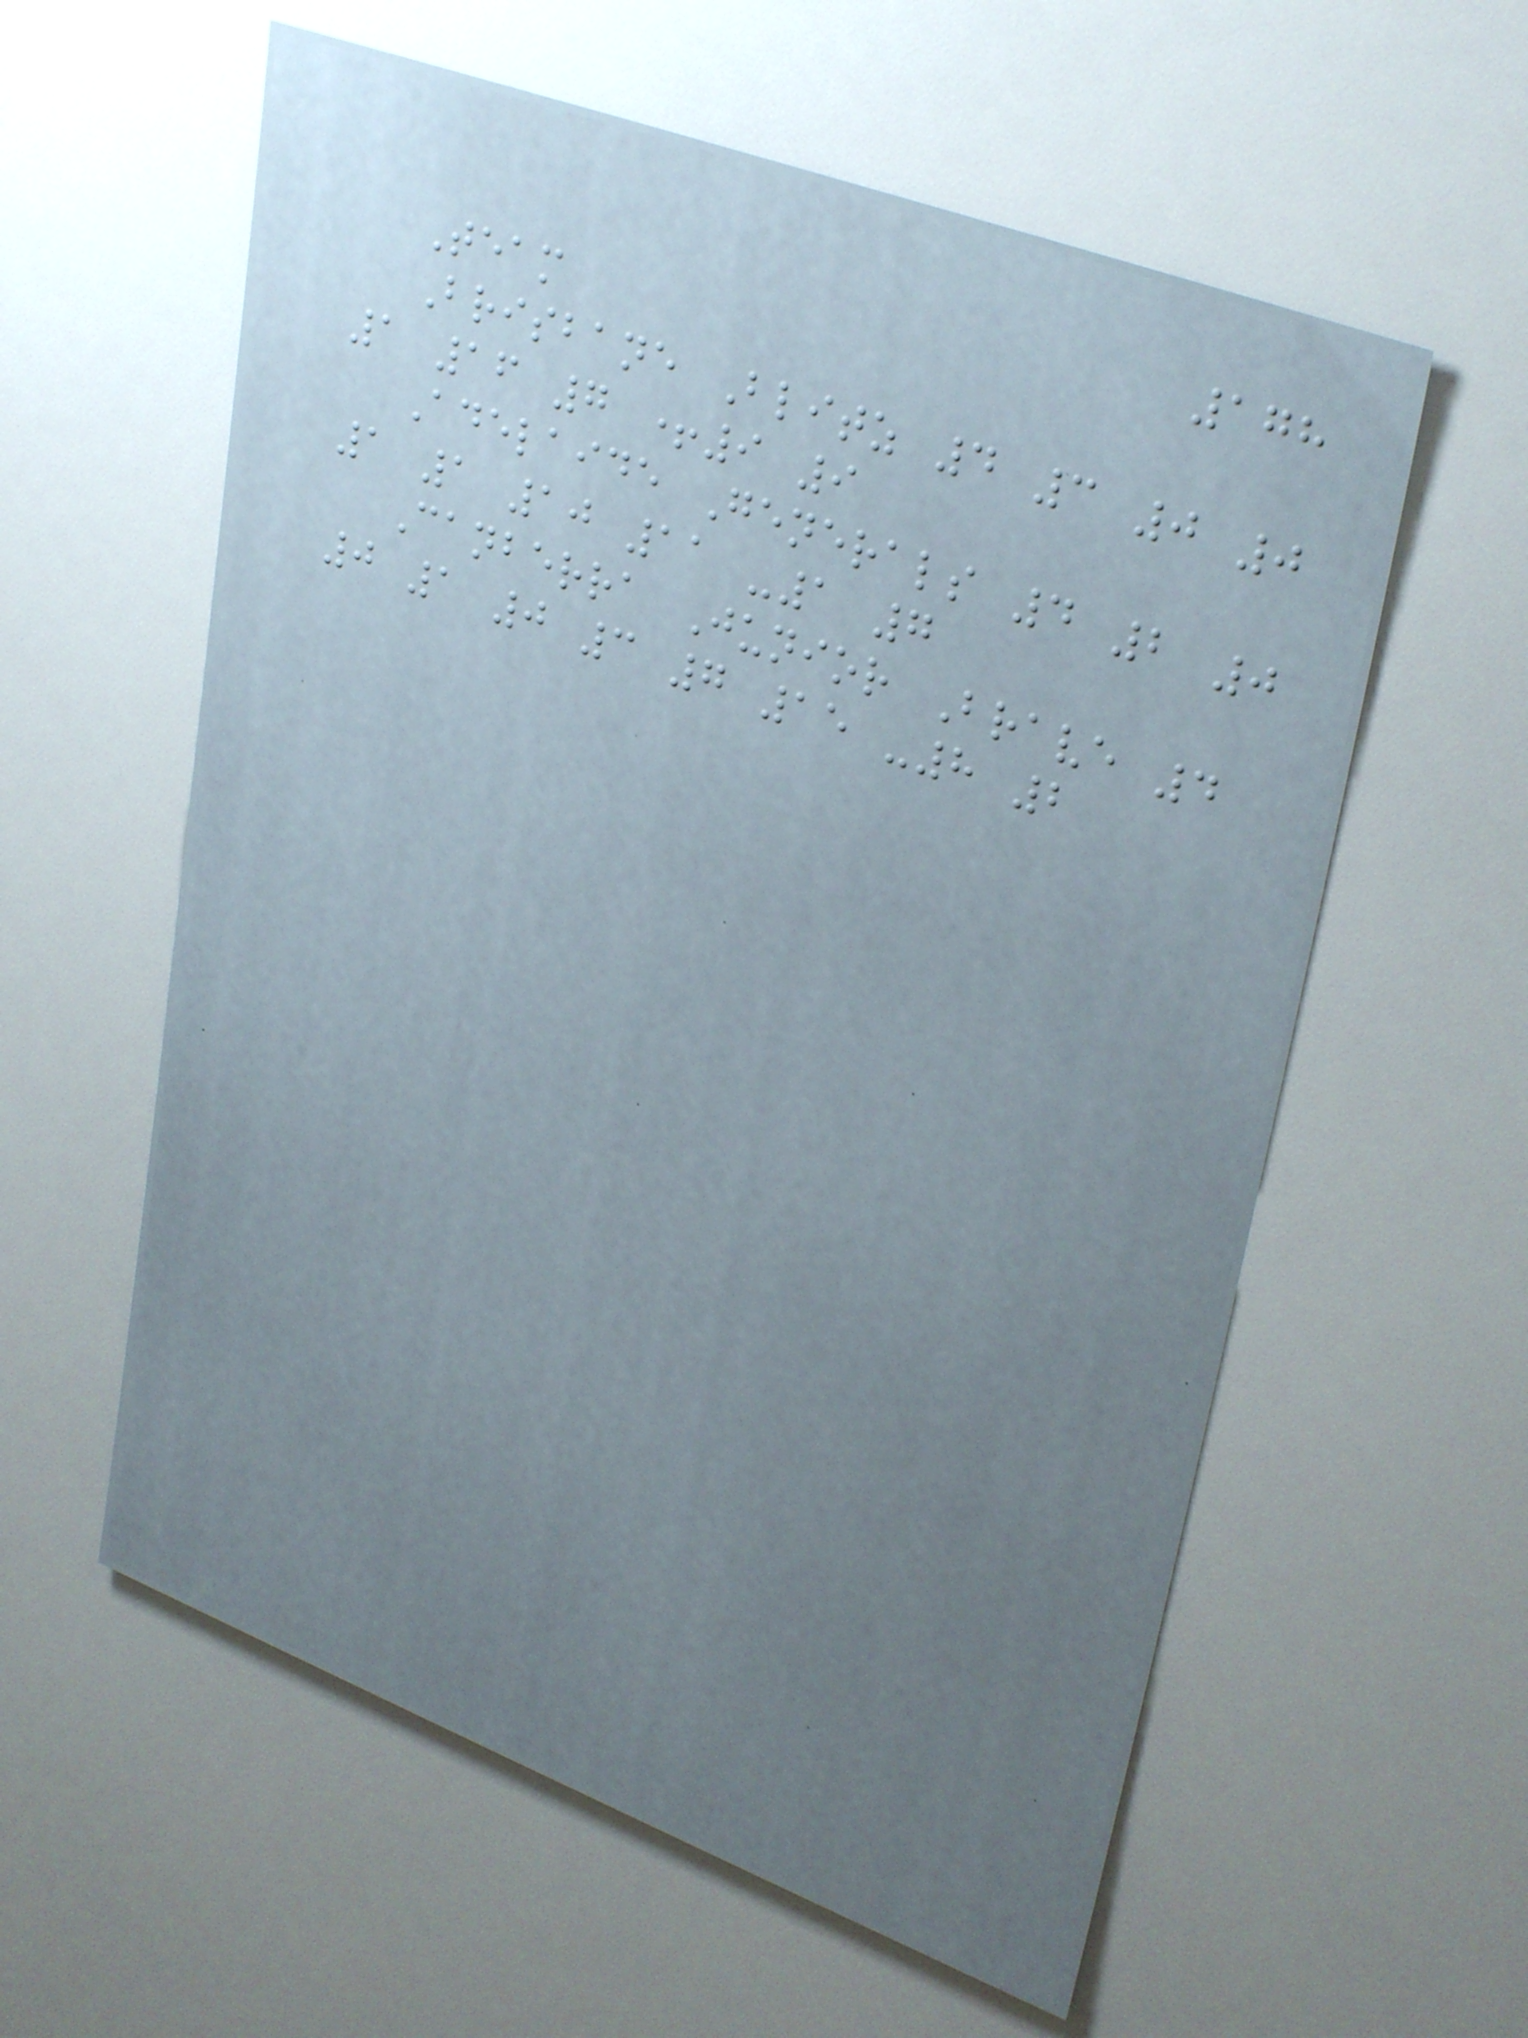178
Team
Brisbane Blitz 4 3 0 0
1 16 7 +9 9
Adelaide Generals 4 2 0
1 1 10 11 -1 7
Canberra Junior Brave 4
0 1 0 3 7 15 -8 2
